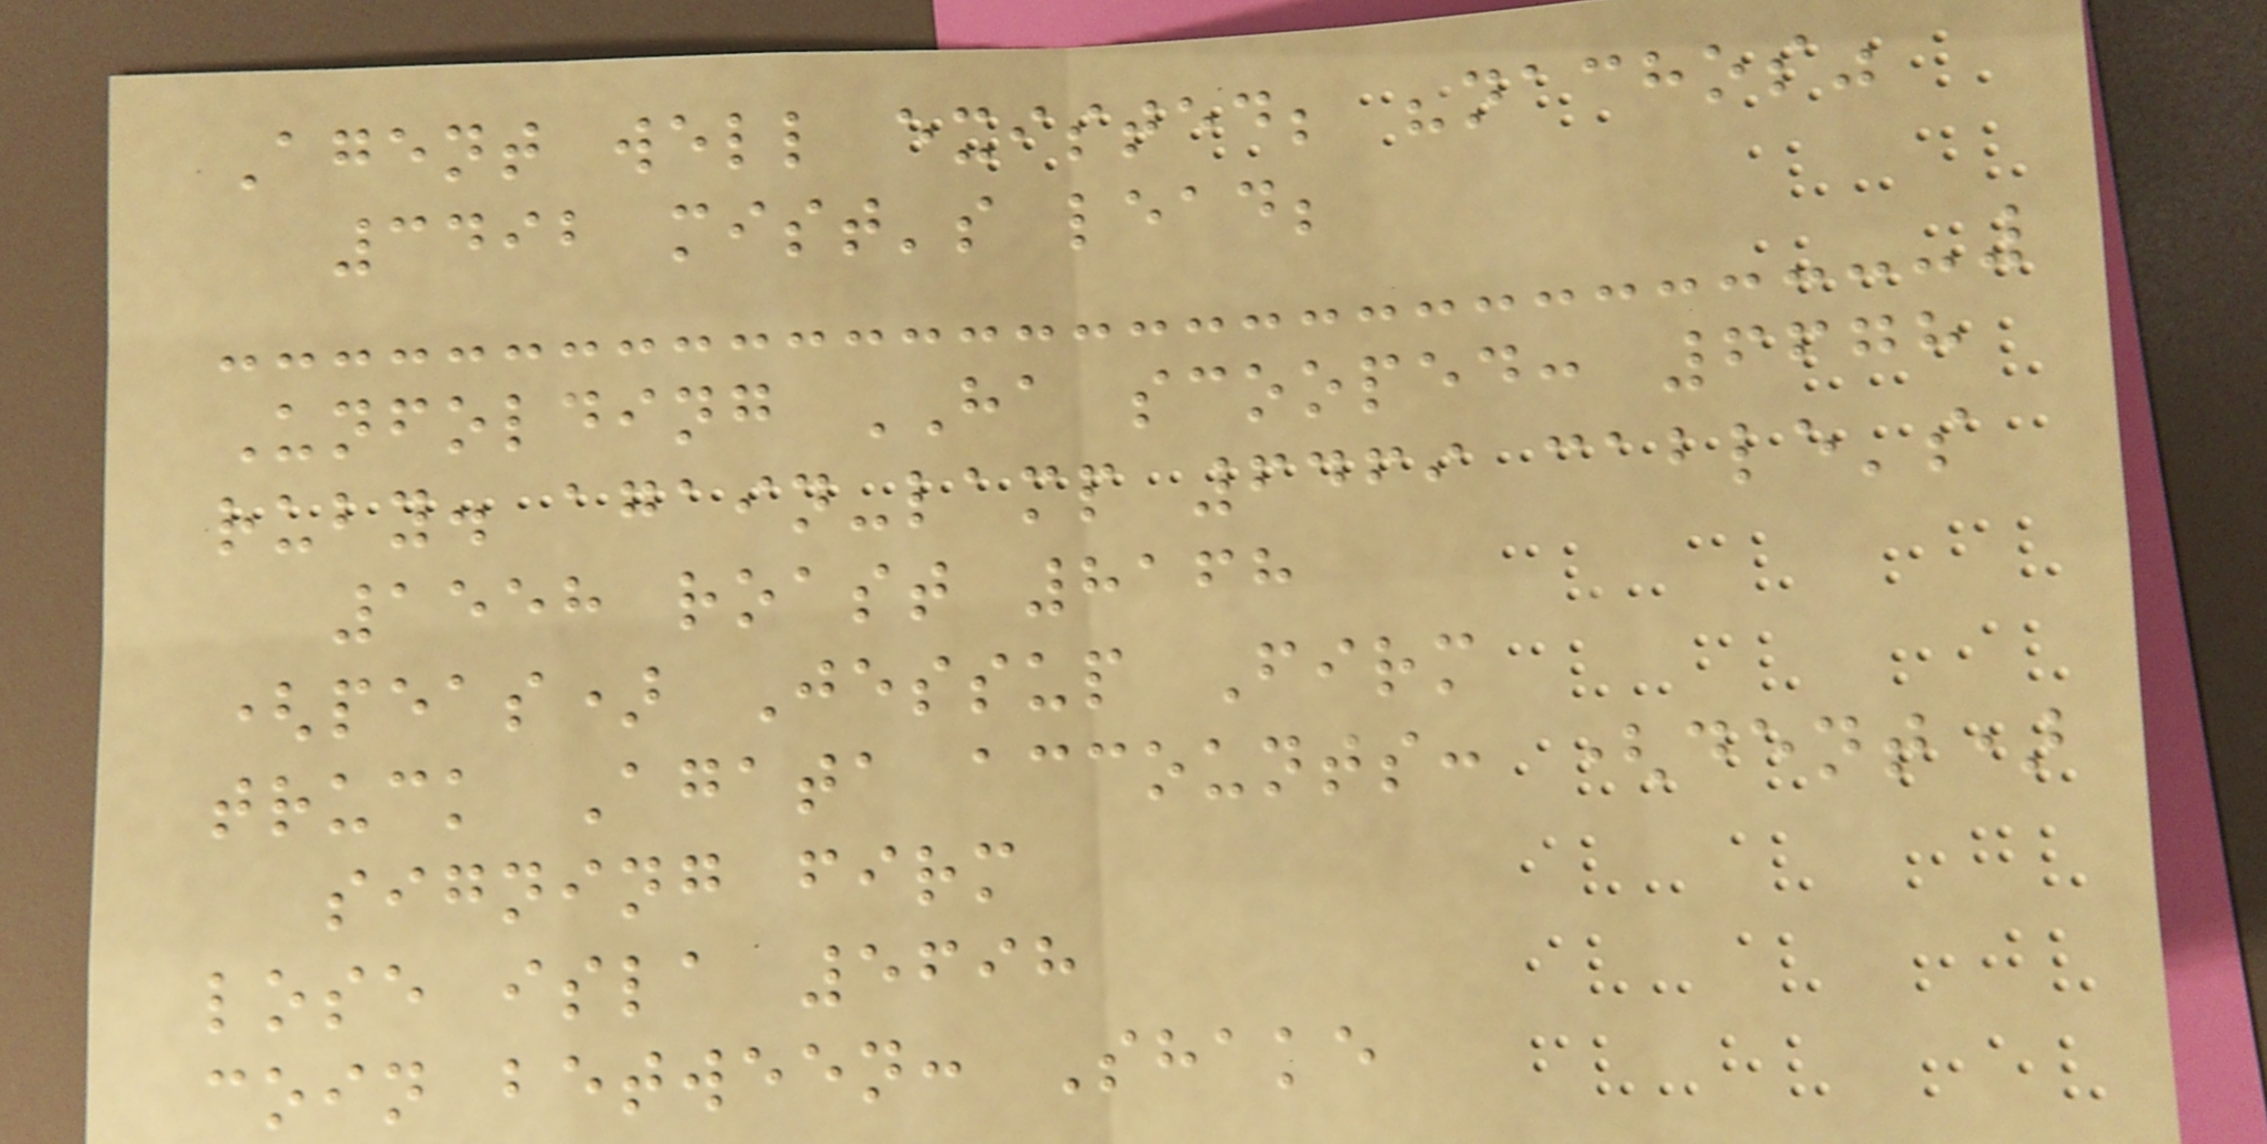Agent well existed; "nachos"
3492 mist's lead;
Unfolding HA scooped: 6678
ruby. again-lamp 6469 cable's
1558 roast 8168
(peas) Jessup Firm
truck Agata accounts: (dent)
signing firm
lose isla 5698
coin between: Shake
